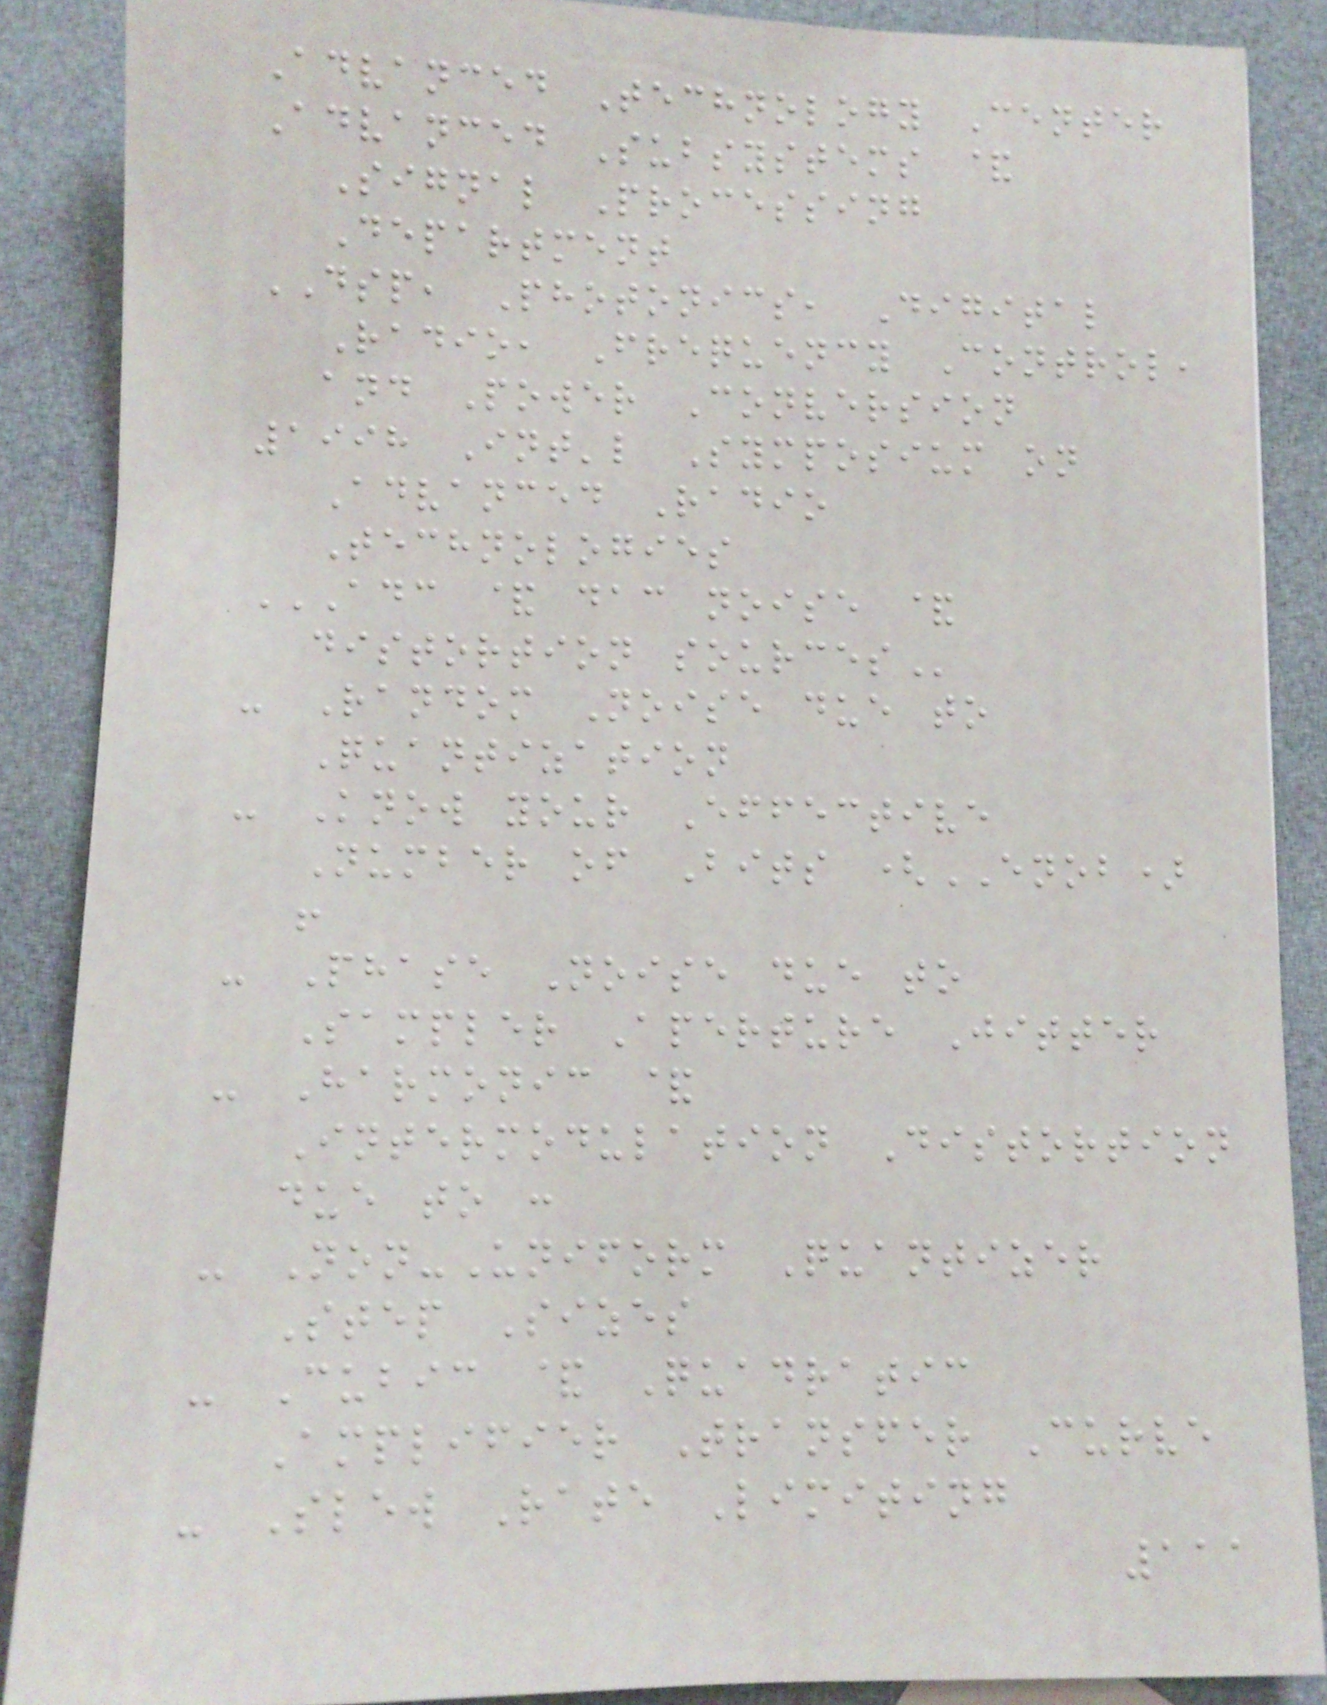Advanced Technology Center
Advanced Subsystems &
Signal Processing
Department
DSP, Photonics, Digital
Radio, Frequency Control,
and Power Conversion
1998 Int'l Symposium on
Advanced Radio
Technologies
ADC & DAC NOISE &
DISTORTION SOURCES
- Random Noise due to
Quantization
- Know your Effective
Number of Bits (ENOB)
!
- Phase Noise due to
Sampler Aperture Jitter
- Harmonic &
Intermodulation Distortion
due to :
- Non-Uniform Quantizer
Step Sizes
- Cubic & Quadratic
Amplifier Transfer Curve
- Slew Rate Limiting
111
